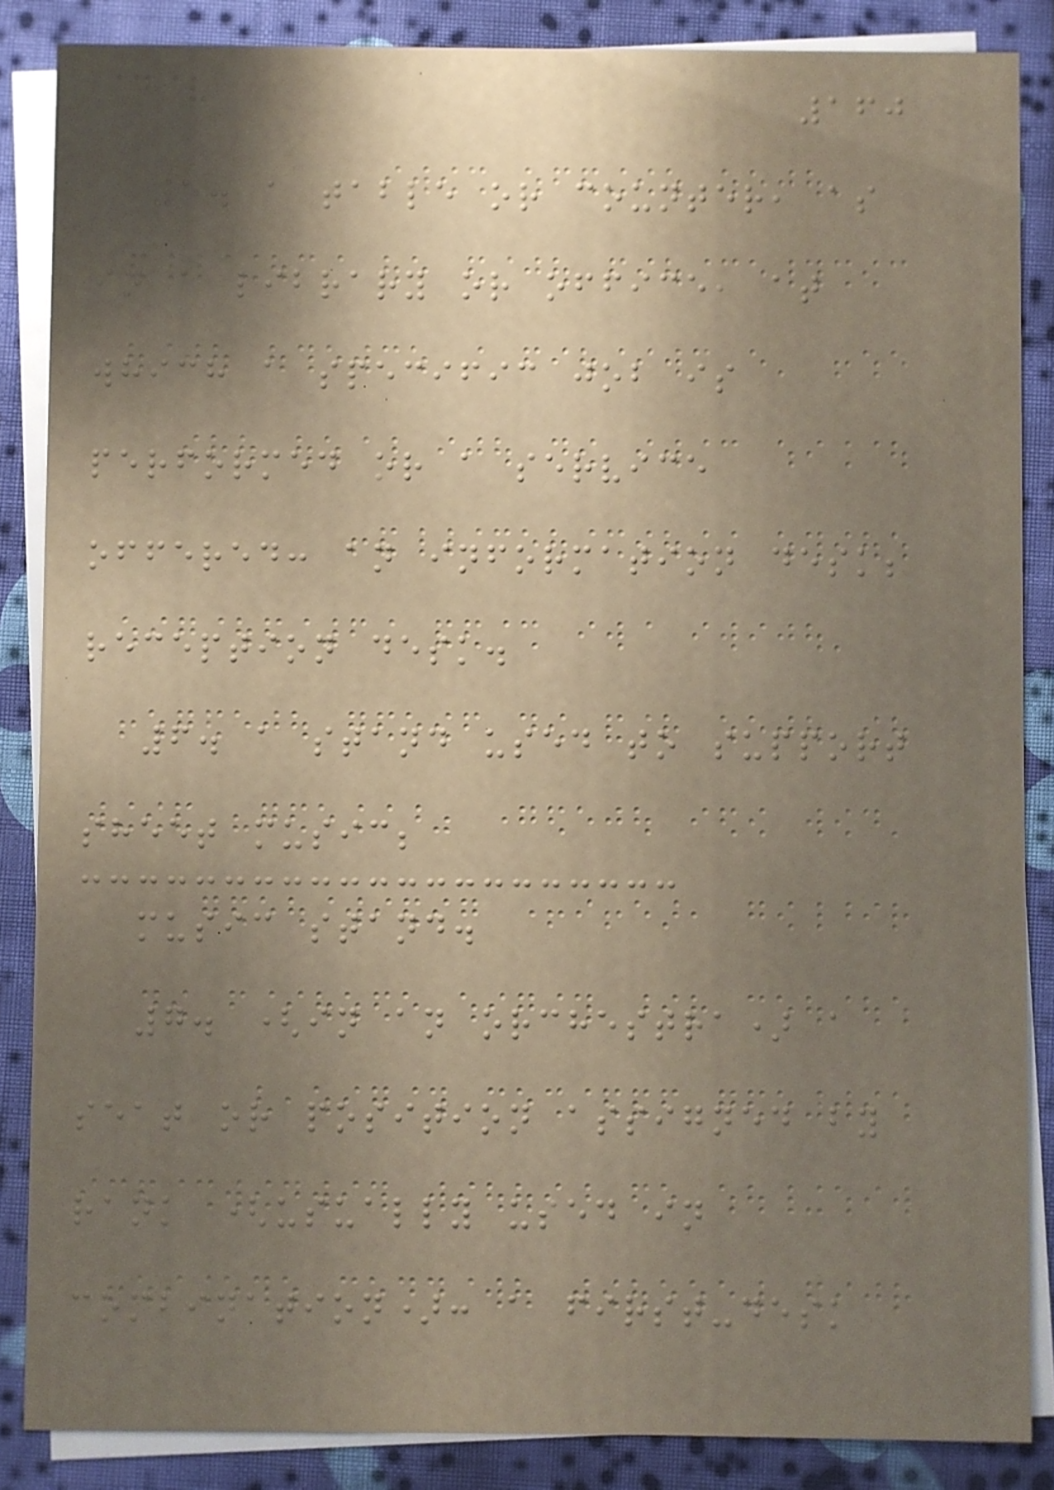160
5. a table or counter, as
in a library or office, at
which a specific job is
performed or a service
offered: an information desk;
reception desk.
6. a stand used to support
sheet music;
music stand.
7. (in an orchestra) a
seat or position assigned by
rank (usually used in
combination): a first-desk
